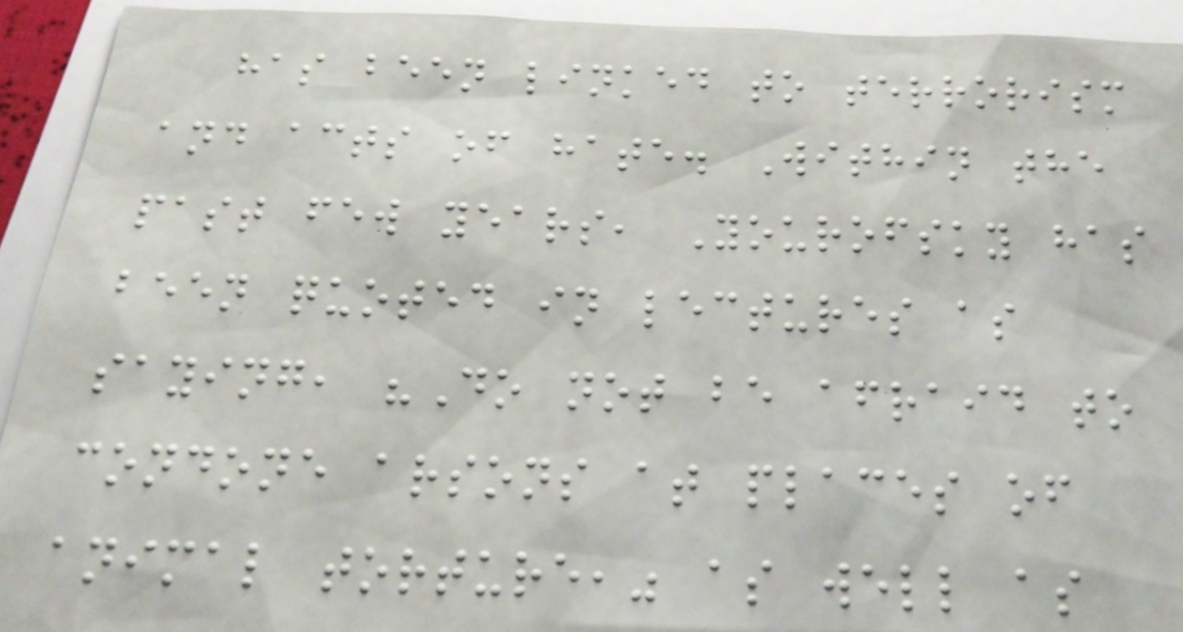has been linked to terrorism
and acts of hate. Within the
past few years, Yourofsky has
been quoted in lectures as
saying, "Do not be afraid to
condone arsons at places of
animal torture," as well as
